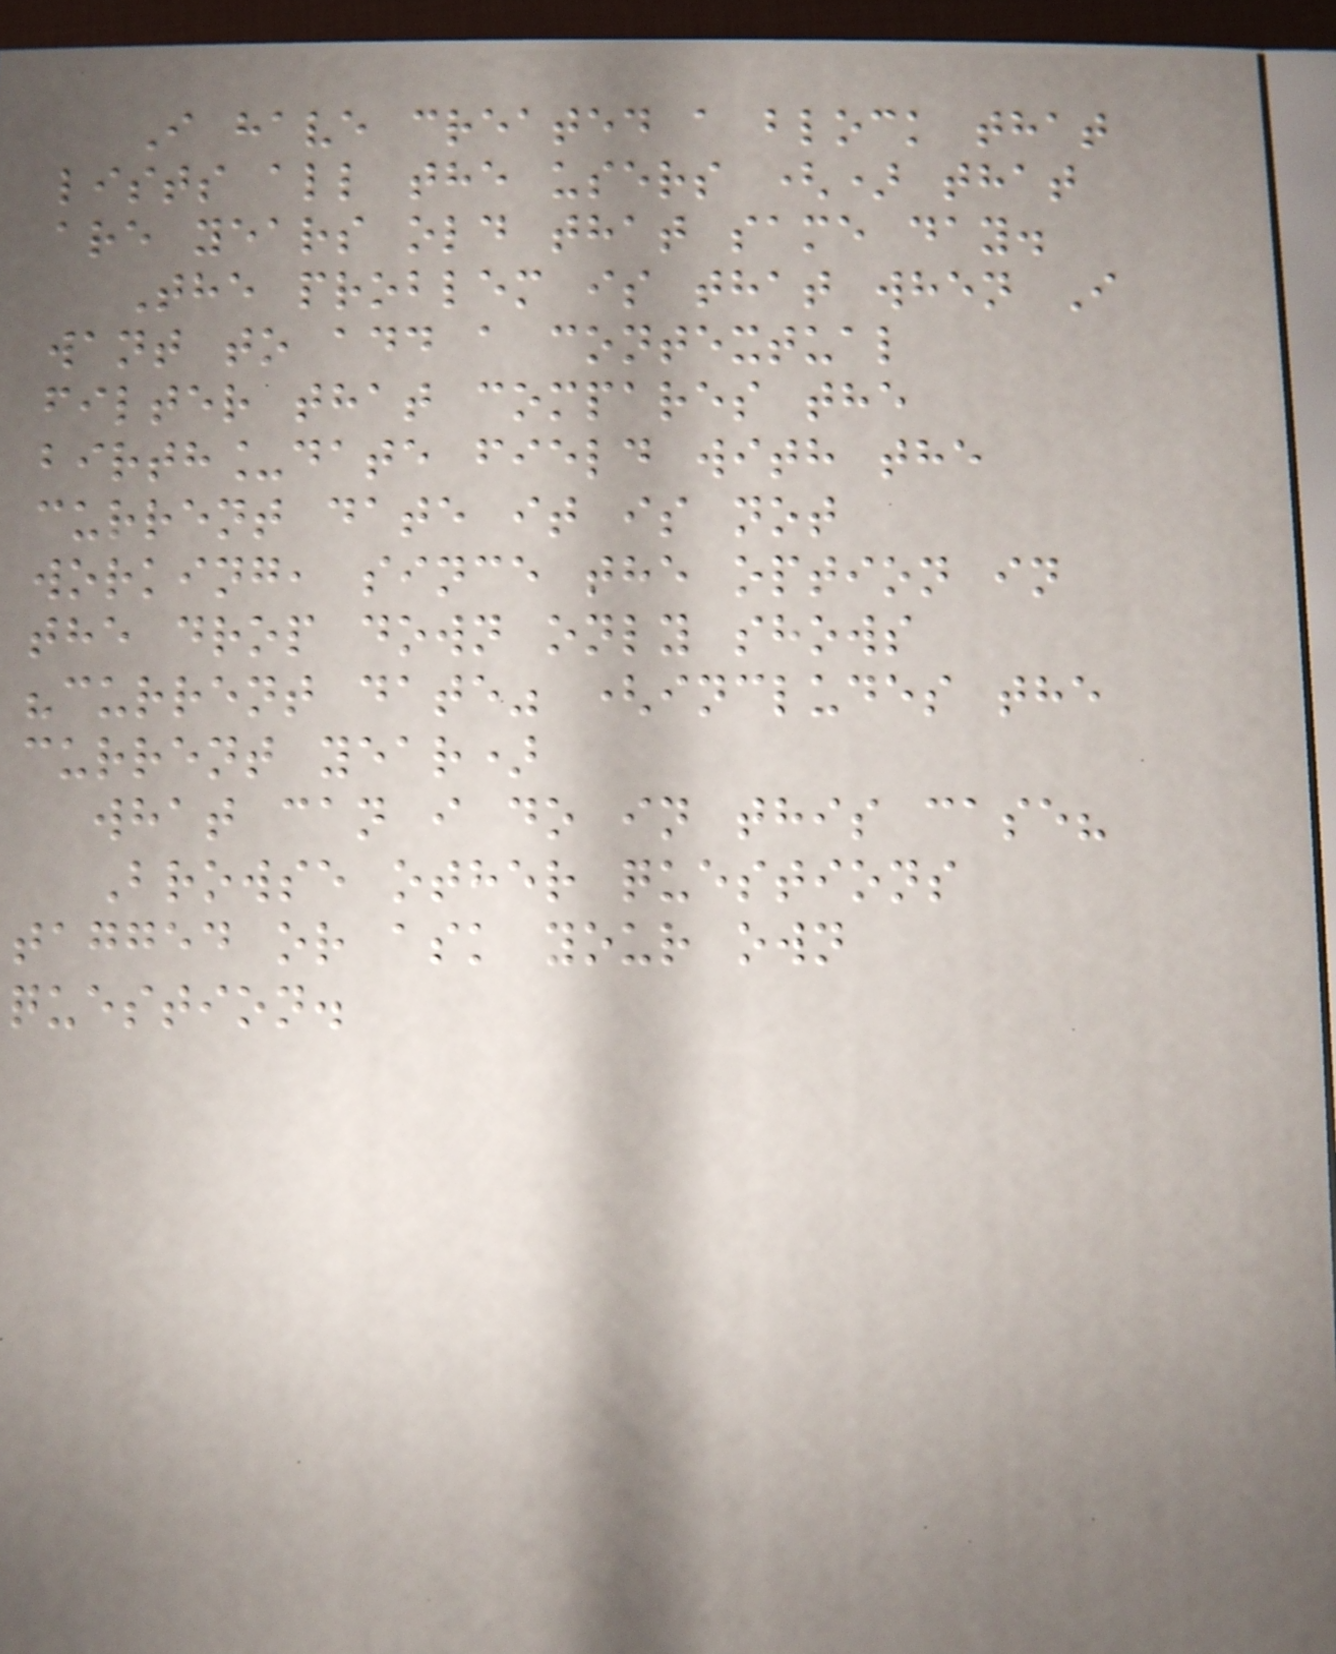I have created a block that
lists all the users () that
are years old that same day.
The problem is that when I
want to add a contextual
filter that compares the
birth_date field with the
current date it is not
working, since the option in
the drop down only shows
"current date" (includes the
current year)
what can i do in this case?
Browse other questions
tagged or ask your own
question.
